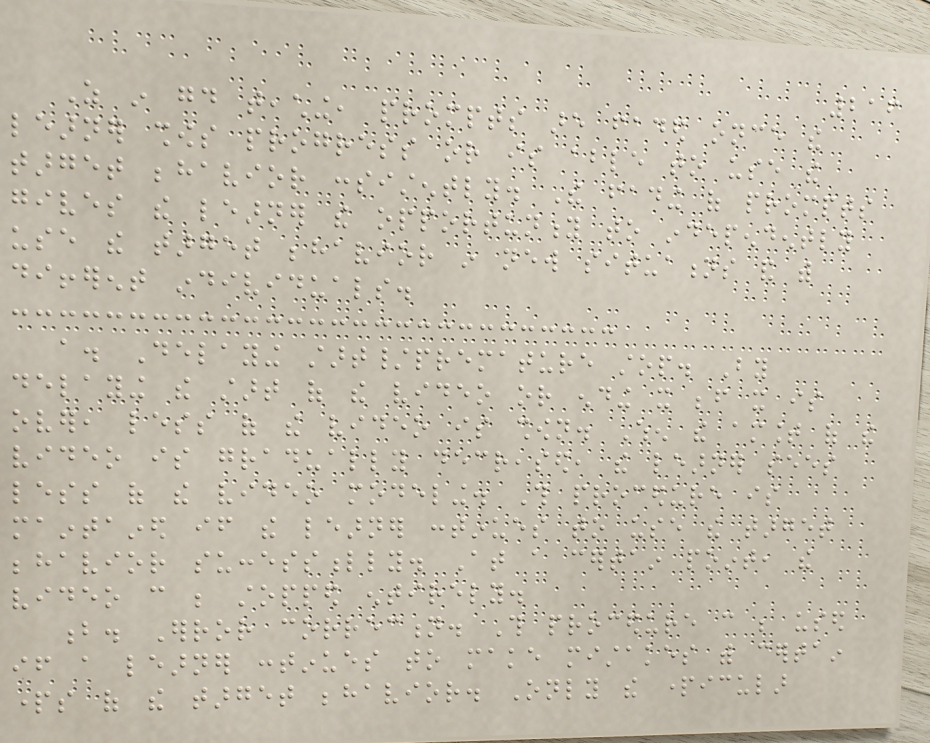216
As in good teaching, prompts are faded once the
learner shows progress or is able to use the
target behavior consistently. The fading of prompts
gives the learner the opportunity to independently
use the target behavior in new situations and with
different individuals.
a. Delaying start/premature stop. By
delaying the start of the video or ending it before it is
over, less of the video is shown. When the amount of the
video is gradually decreased, the learner sees
less of the video modeling. This procedure is
maintained if the learner continues to use the target
behavior successfully. At a certain point, the
video can be stopped entirely.
b. Error correction. This procedure can be used
if a learner continues to make mistakes with certain
parts of the target behavior. Only the particular
